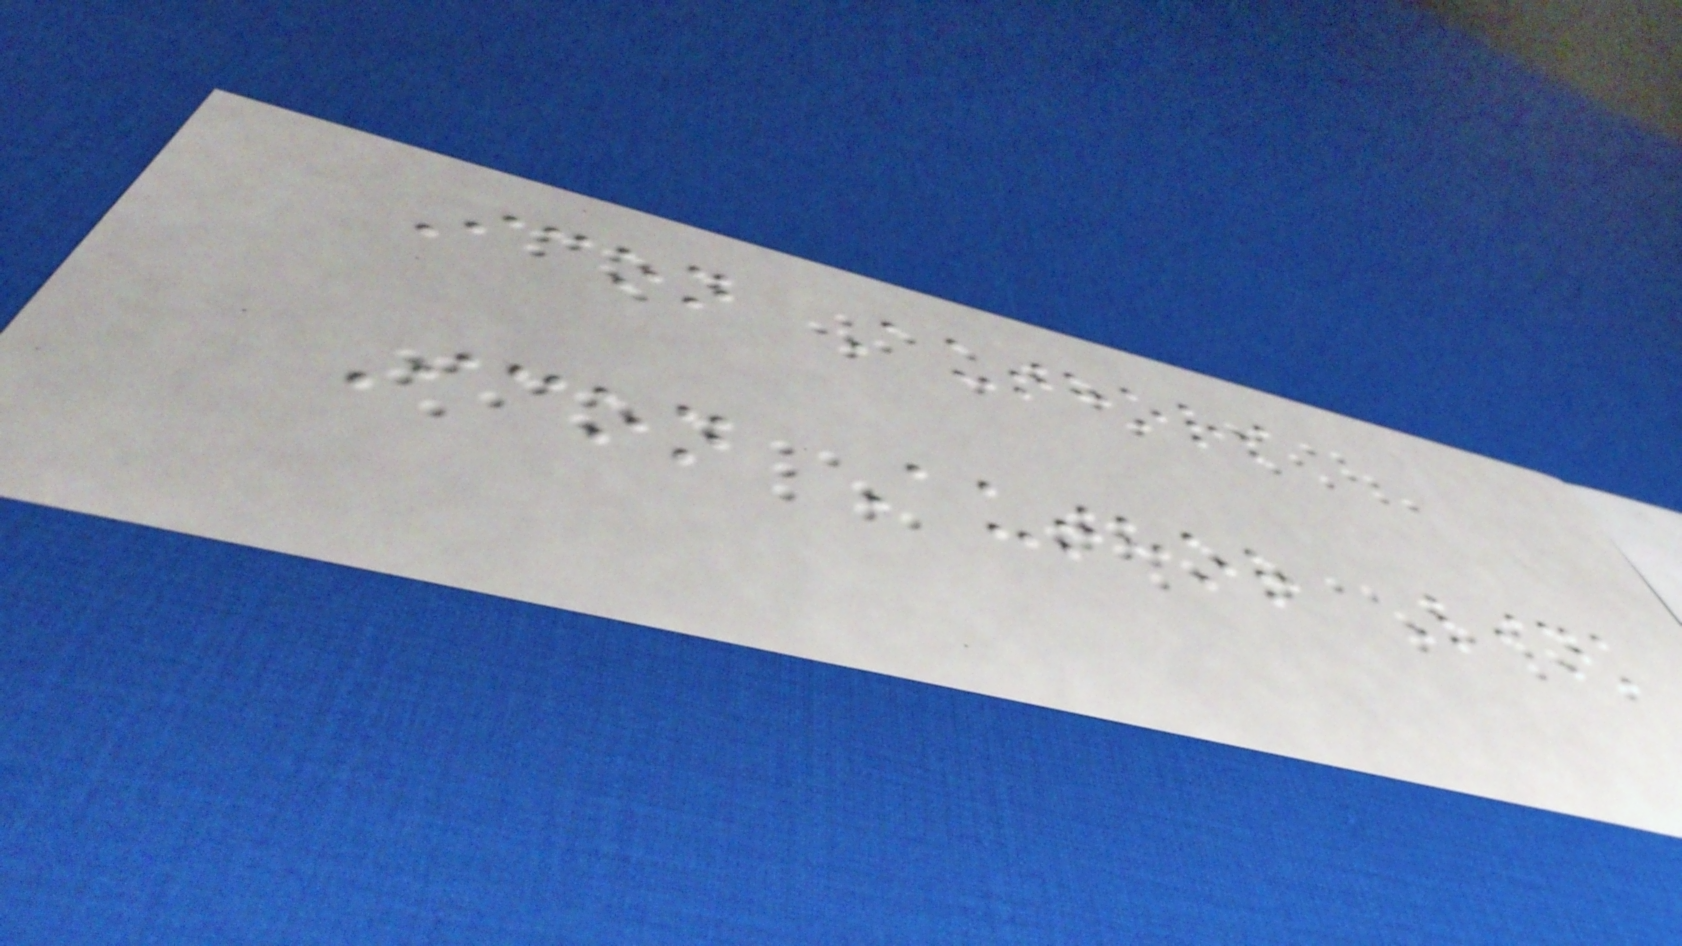Icon Authors
Icon Author Link
